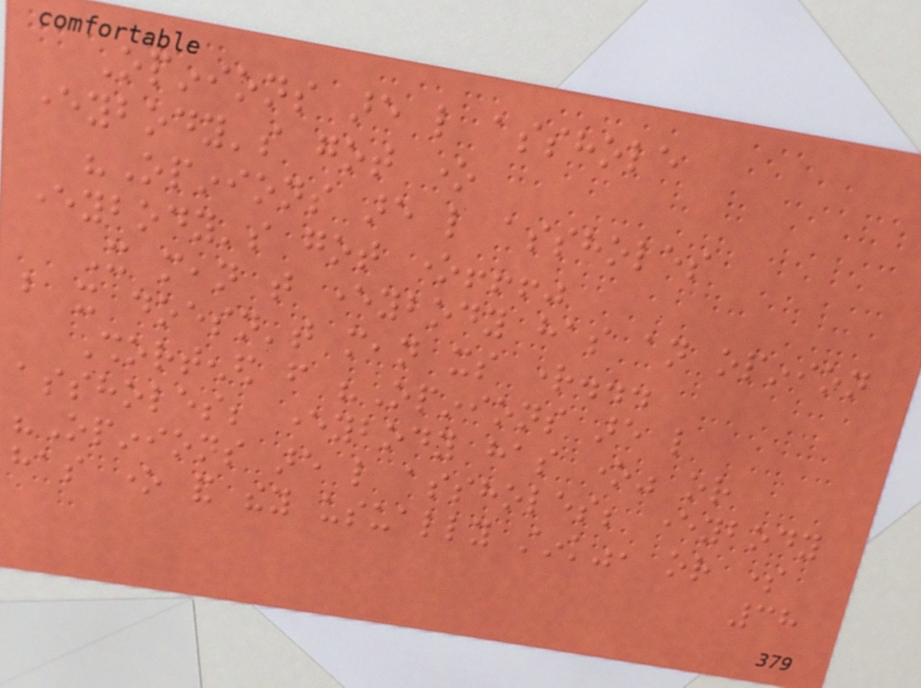Opinions are like asshole
everybody's got one
"Opinions are like assholes
everybody's got one!!!"
It mean that everybody has an opinion
but it doesn't mean its right...
Shortened from "Opinions are like
assholes; everybody has one" or
"Opinions are like assholes; everybody
has one and they usually stink", or some
38
